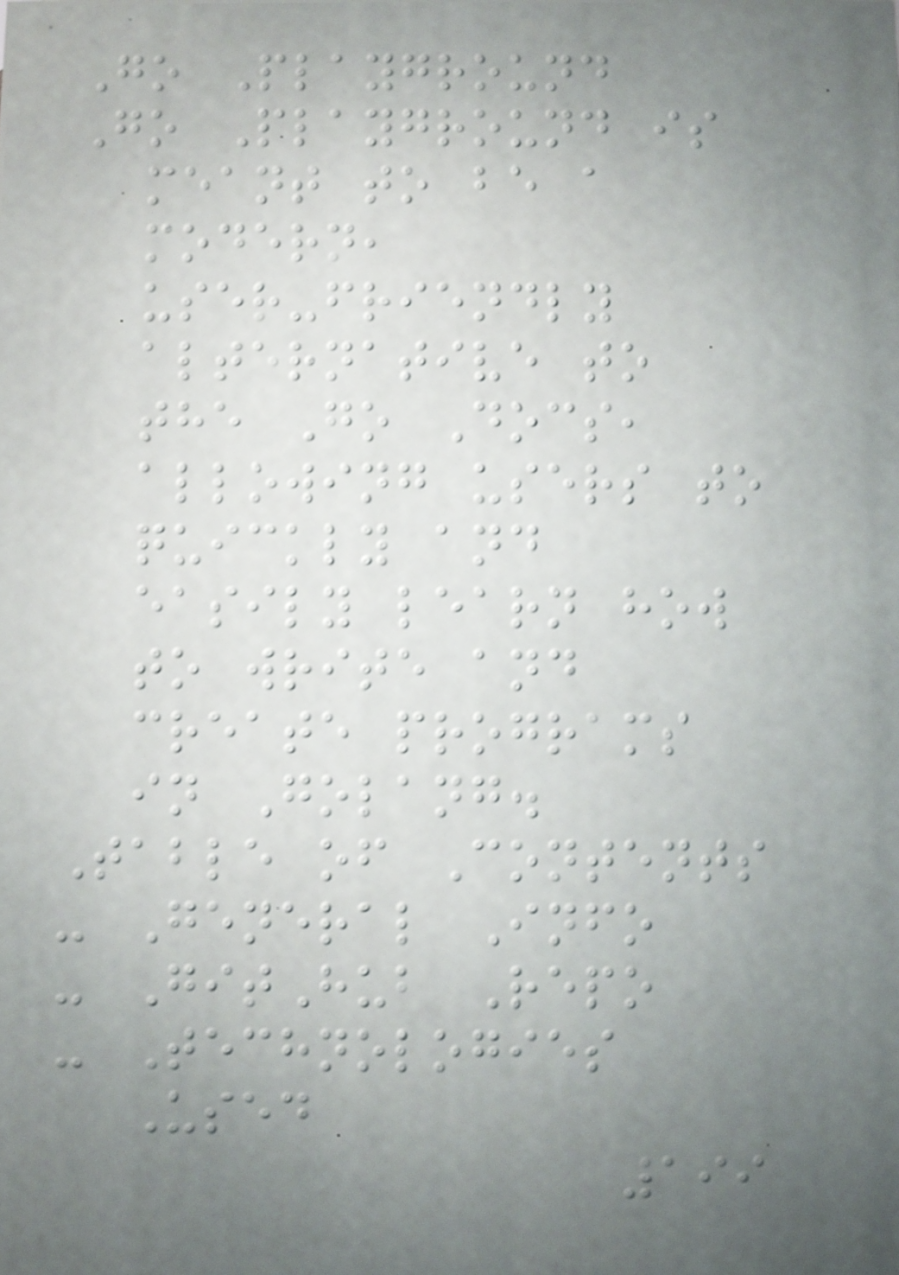Go Playground
Go Playground is
meant to be a
modern,
user-friendly
alternative to
the Go Docs,
allowing users to
quickly and
easily learn how
to write and
create programs
in Golang.
Table of Contents
- General Info
- GitHub Repo
- Technologies
Used
199
